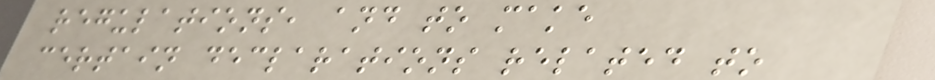regulations, and to make
certain declarations related to
